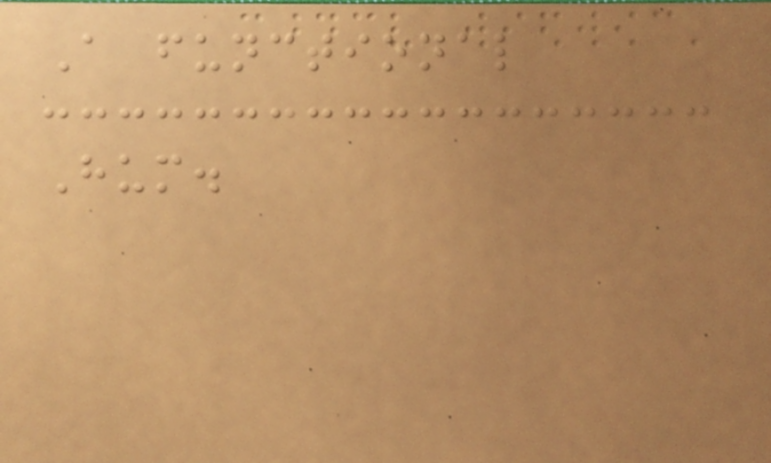A functional
Hum.
